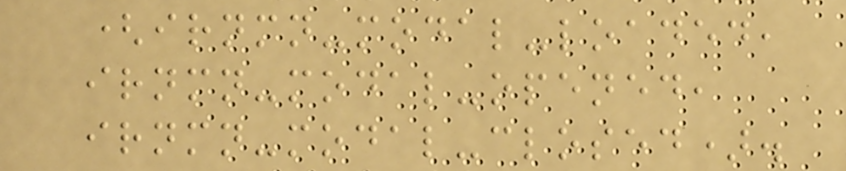(irnmn-modal-loaded,
irnmn-modal-opened,
irnmn-modal-closed).
